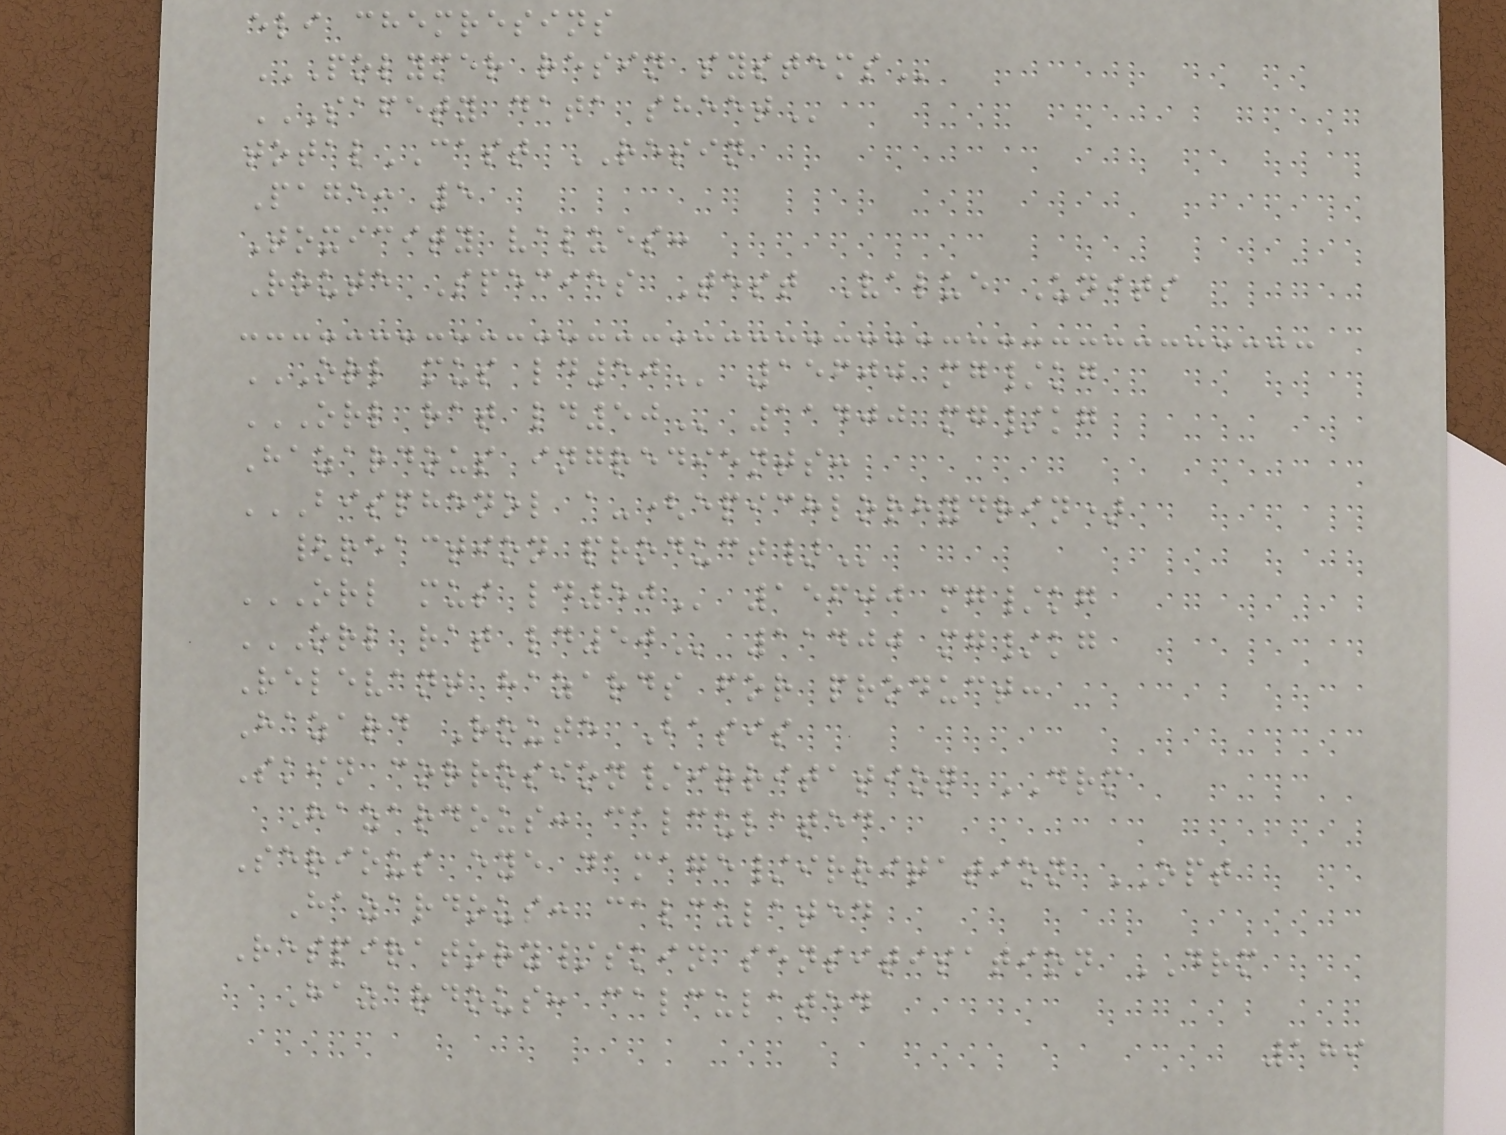eli chemresins
POLYMER RESIN SYSTEMS
SAFETY DATA SHEET
totalCAST RESIN
Page: 5
Toxicity values:
Route Species Test Value Units
ORL MUS LD50 15600 mg/kg
ORL RAT LD50 11400 mg/kg
Hazardous ingredients:
BISPHENOL A-(EPICHLORHYDRIN)
{REACTION PRODUCT}
ORL MUS LD50 15600 mg/kg
ORL RAT LD50 11400 mg/kg
Relevant hazards for product:
Hazard Route Basis
Skin corrosion/irritation DRM
Hazardous: calculated
Serious eye damage/irritation OPT
Hazardous: calculated
Respiratory/skin sensitisation DRM
Hazardous: calculated
189
